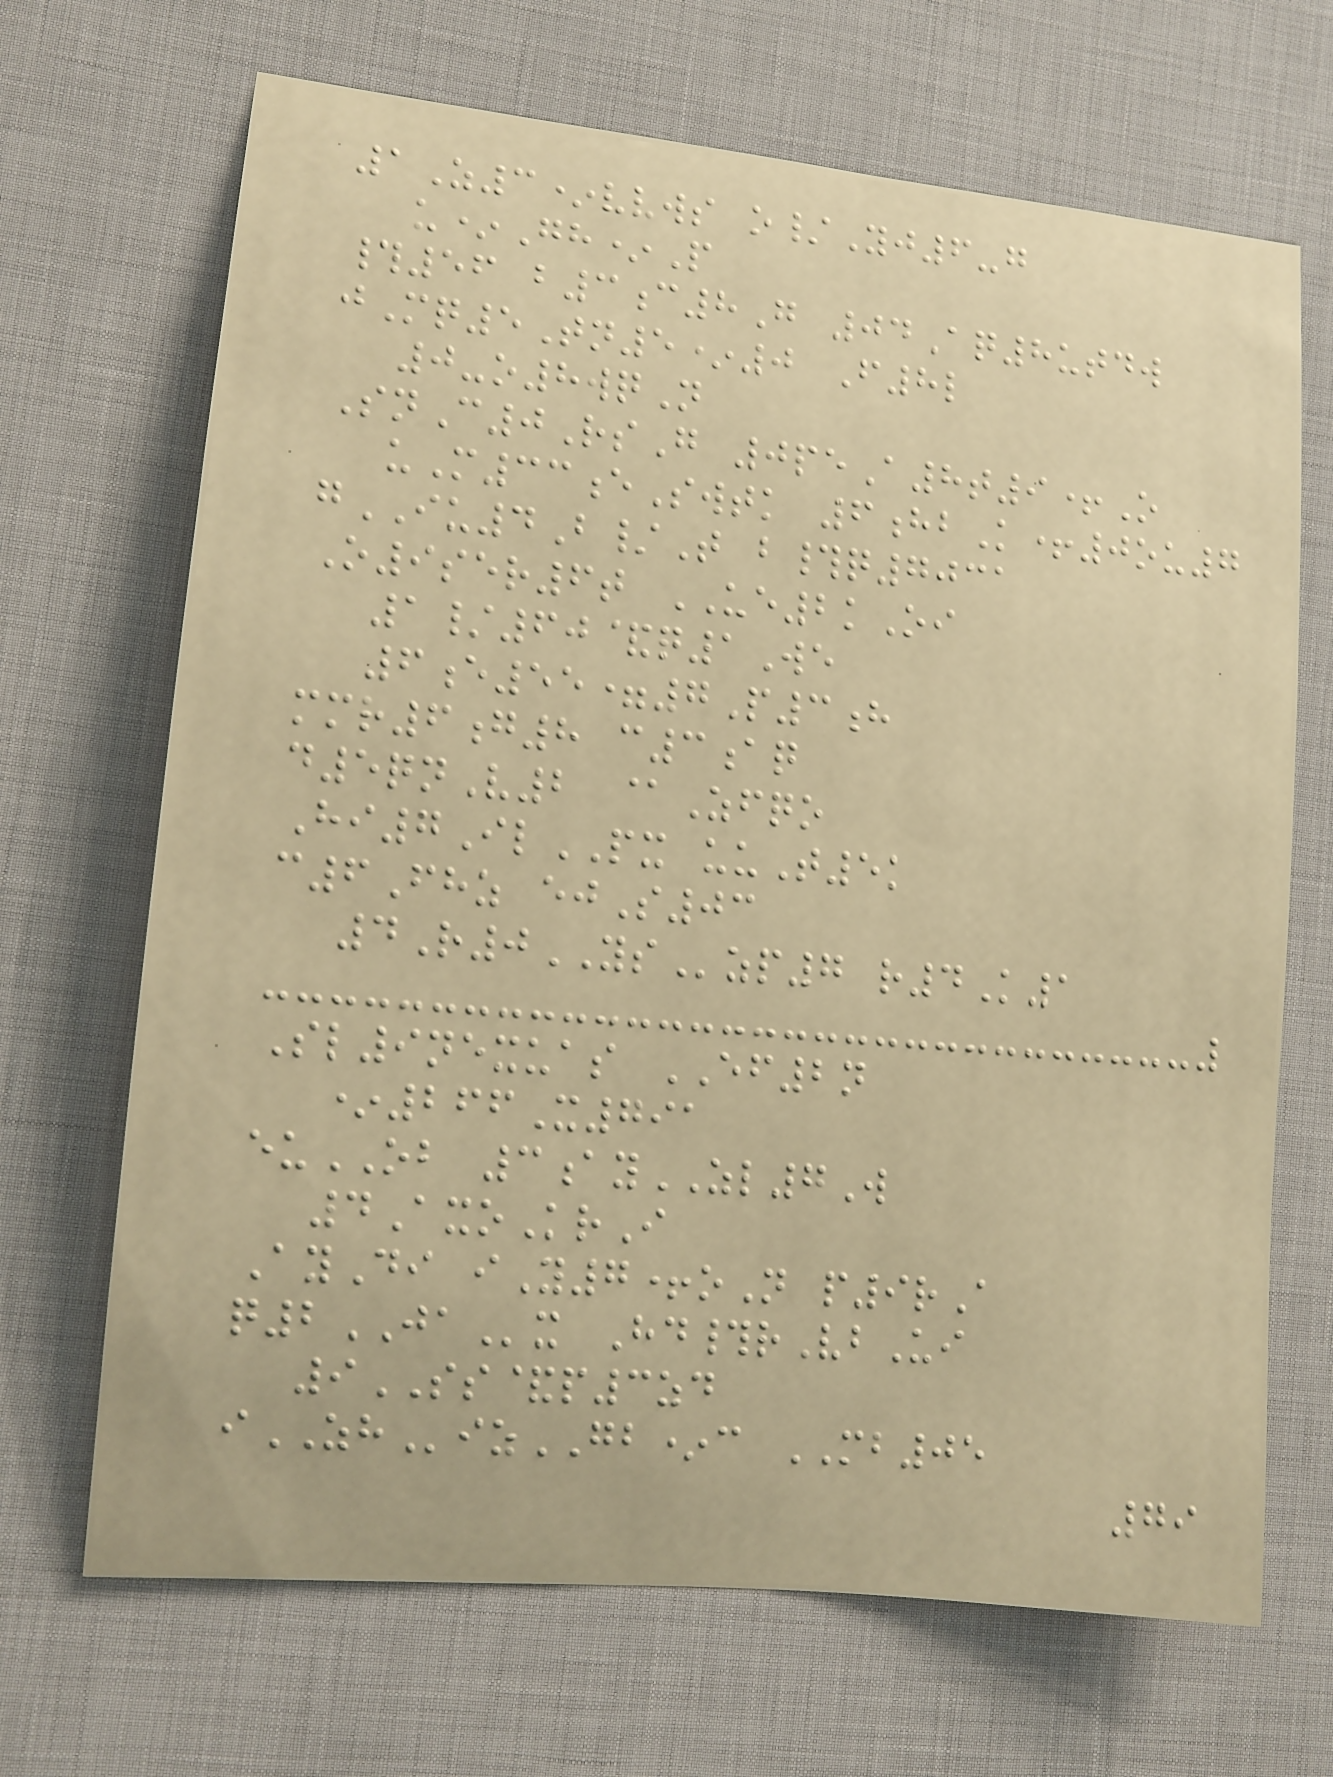1Z3*vvws o/Yj6-g
u*Gh*P
#56 b3c8G 04Aq8utdw
jMq5Tn5*0 F8l
0-o8wqN
SnC0RsG 0peA8t9+O
uM33eSwtk 6hbK+0ou7
gIU4B/T b#q7031
O9ser6t UE2kOi
1/60&q1We
6e55=7P3h
mmr6g8 c3aq
d5qnV2 @Zfqo
Hi7IlPX uuT5k
c6Fhz ejS03
4R0YSzp7 r4K1
Sl9nexuas EF2n
*266X791
euOB 3ayZL7W
4AxoKrI
AyDi iY7+oN p9rA
q2JAx Hd#rVbUi
9SS&p3zd
iZHizGB*c MB05
79
